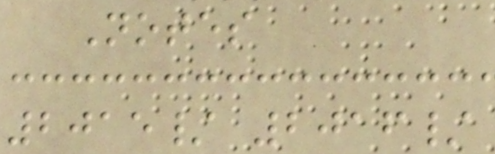Notes
2015/ 2016/
